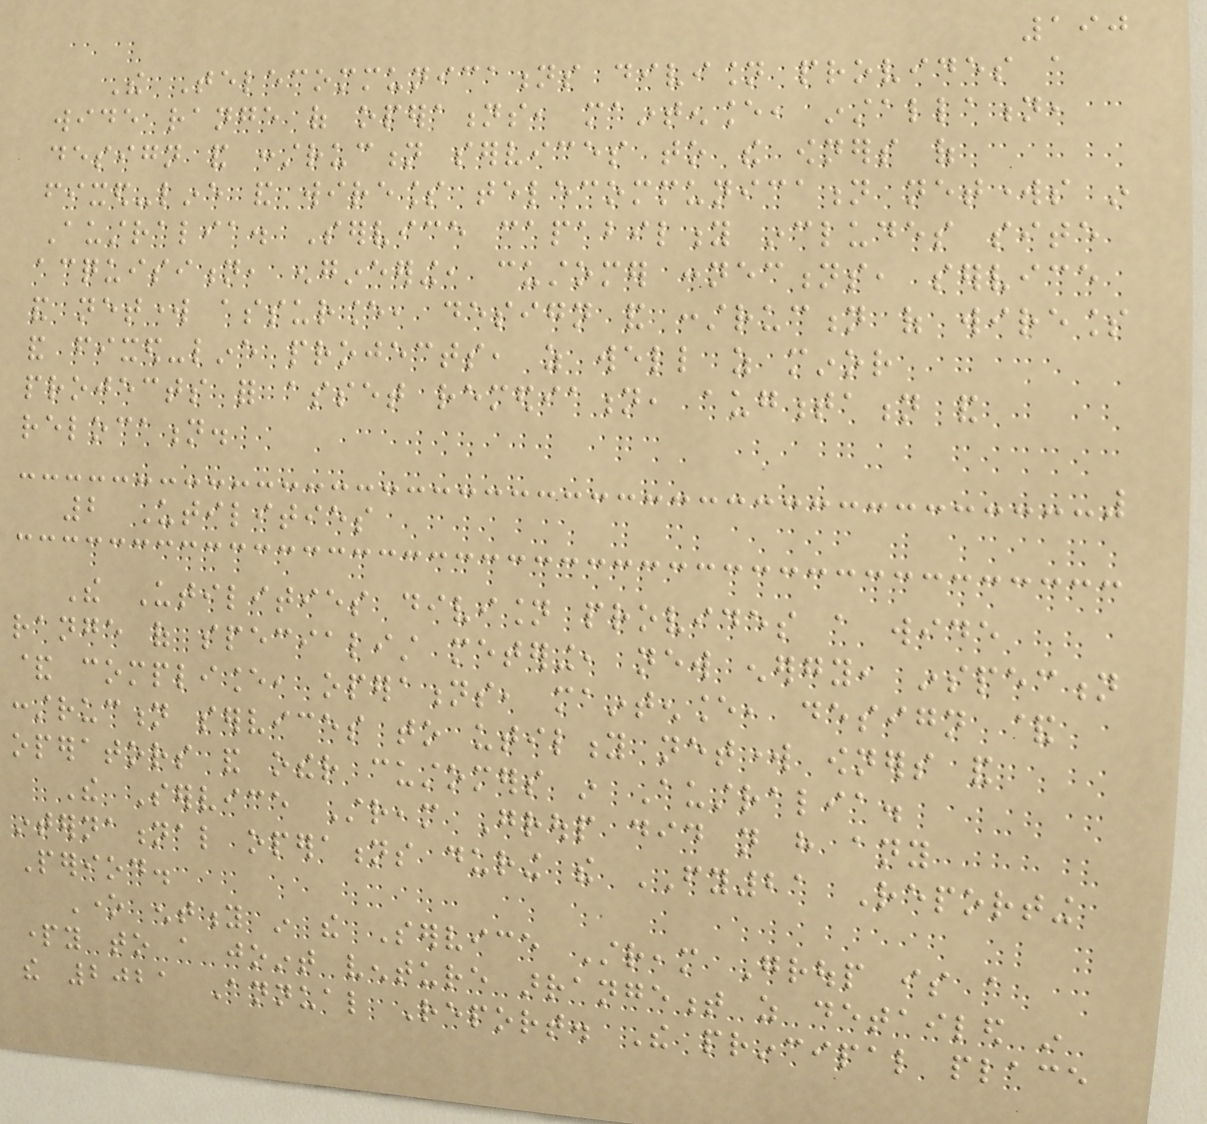190
The Telecommunications division provides a
wide range of operations, maintenance, installation,
design and construction services to the owners of
fixed-line and wireless telecommunication networks in
Australia. Service capability includes site
acquisition, engineering, customer connections, service
and network assurance, design and construction of wireless
and fixed-line projects, as well as minor
projects for asset remediation, augmentation and
relocation.
2 Utilities
The Utilities division provides a wide
range of specialist metering, new energy, inspection
& compliance, operations, maintenance, design &
construction services to utility network owners and
operators and other customers in Australia.
The Service Stream Group did not have any
international operations during the FY21 Reporting
Period.
One entity in the Service Stream Group is a
party to a joint venture arrangement as detailed in
the 2021 Annual Report. The principal place
